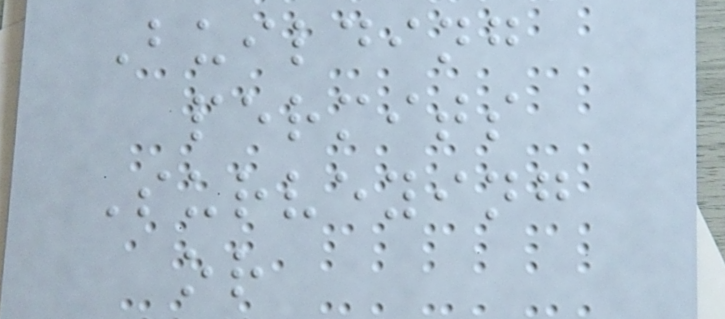Building
permits
Surveying
or
